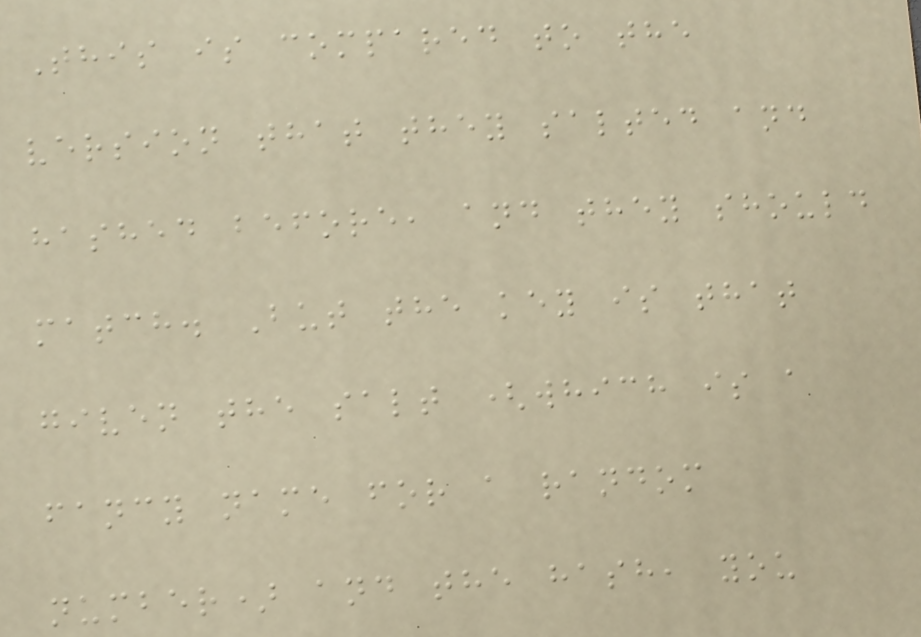This is compared to the
version that they salted and
hashed before, and they should
match. But the key is that
given the salt (which is a
fancy name for a random
number) and the hash, you
